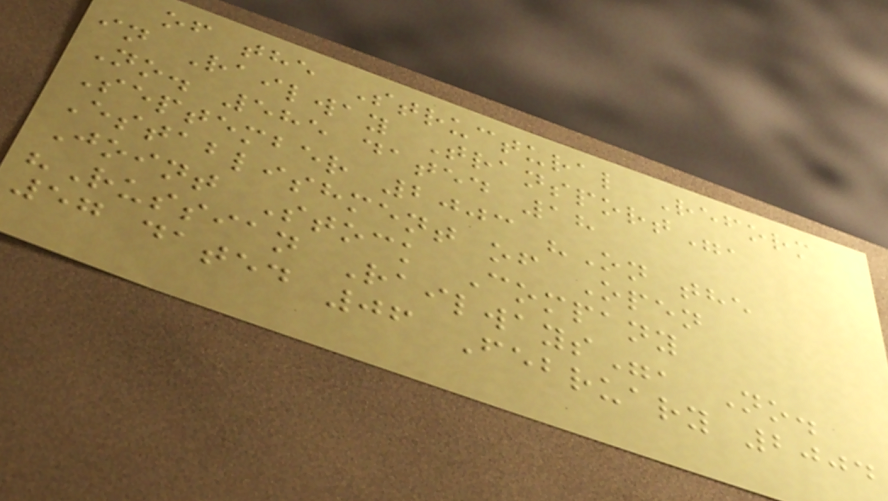of the Structural Reform
in Railway Transport",
No. 585 dated 18
September 2003 "On the
Establishment of Open
Joint Stock Company
"Russian Railways", No.
57 dated 06 February 2004
